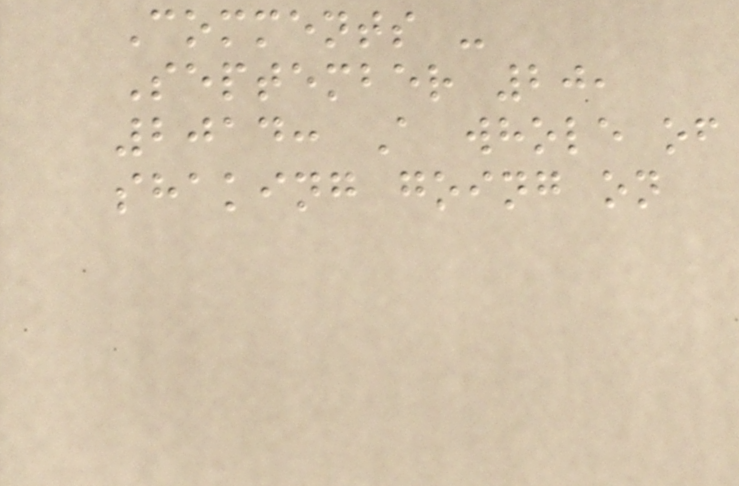Comments -
September 20,
2014: A whole of
shaking going on
